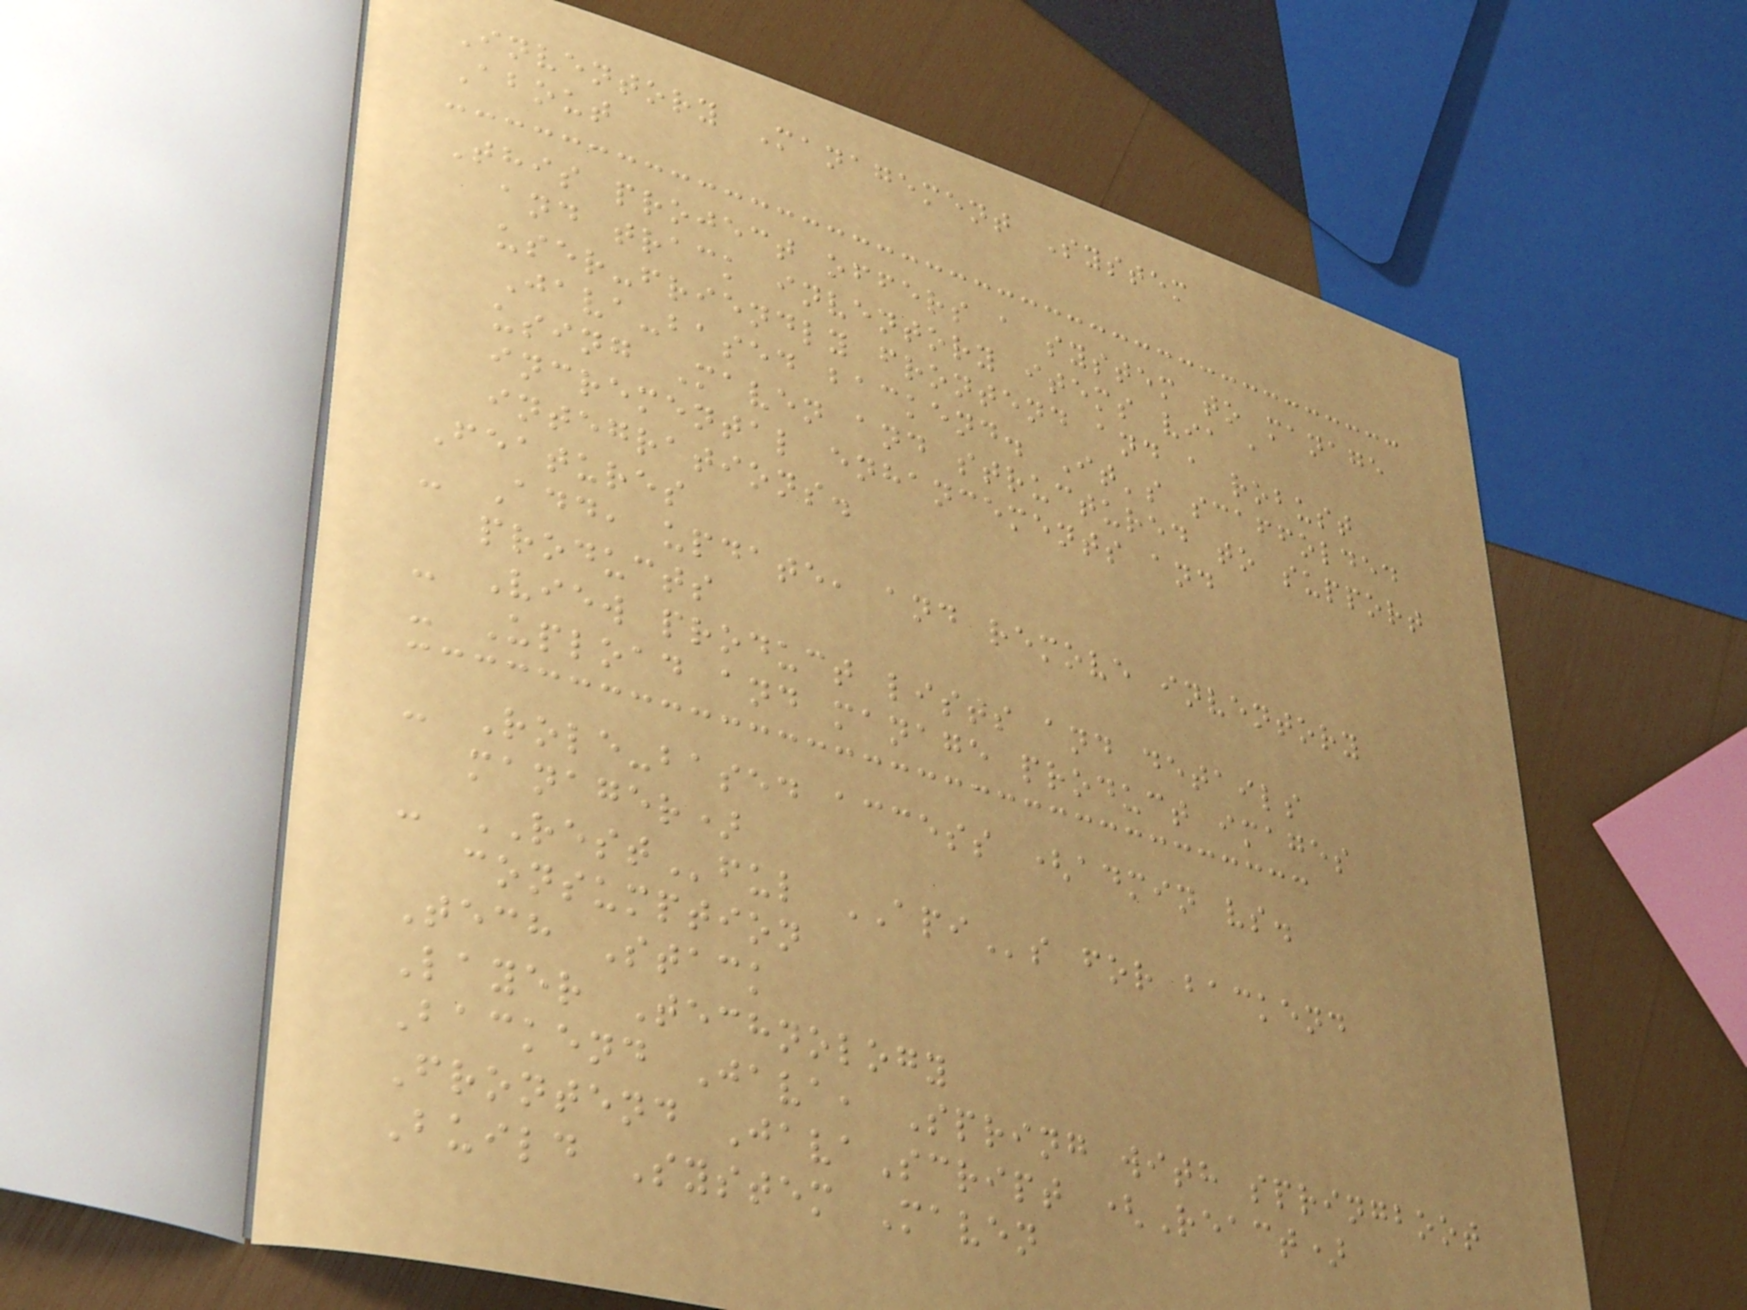Inventory Management System
About
This project offers a system to manage
and track inventory items via a
user-friendly frontend and a robust
Java-based backend. It's scaffolded
using Maven and structured to support
incremental enhancements and
integrations.
Features
- Add, update, and remove inventory
products
- View product lists and details
- Upload and manage product images
- Role-based access (admin vs.
manager)
- RESTful APIs for backend
consumption
Tech Stack
Layer Technology
Backend Java, Spring with springboot
Frontend JavaScript (React)
Build System Maven
